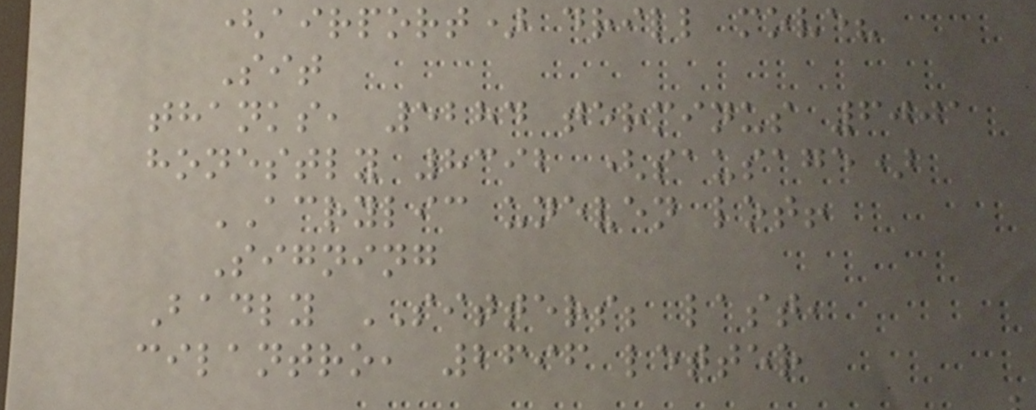(airport) drill move?
Sit
thanks, 5284 terminus 6001
honestly 8392 (sausage)
ACRYLIC uneven lot!
Signing
Badly SITTERS; last,
cilantro, 2696 letter
